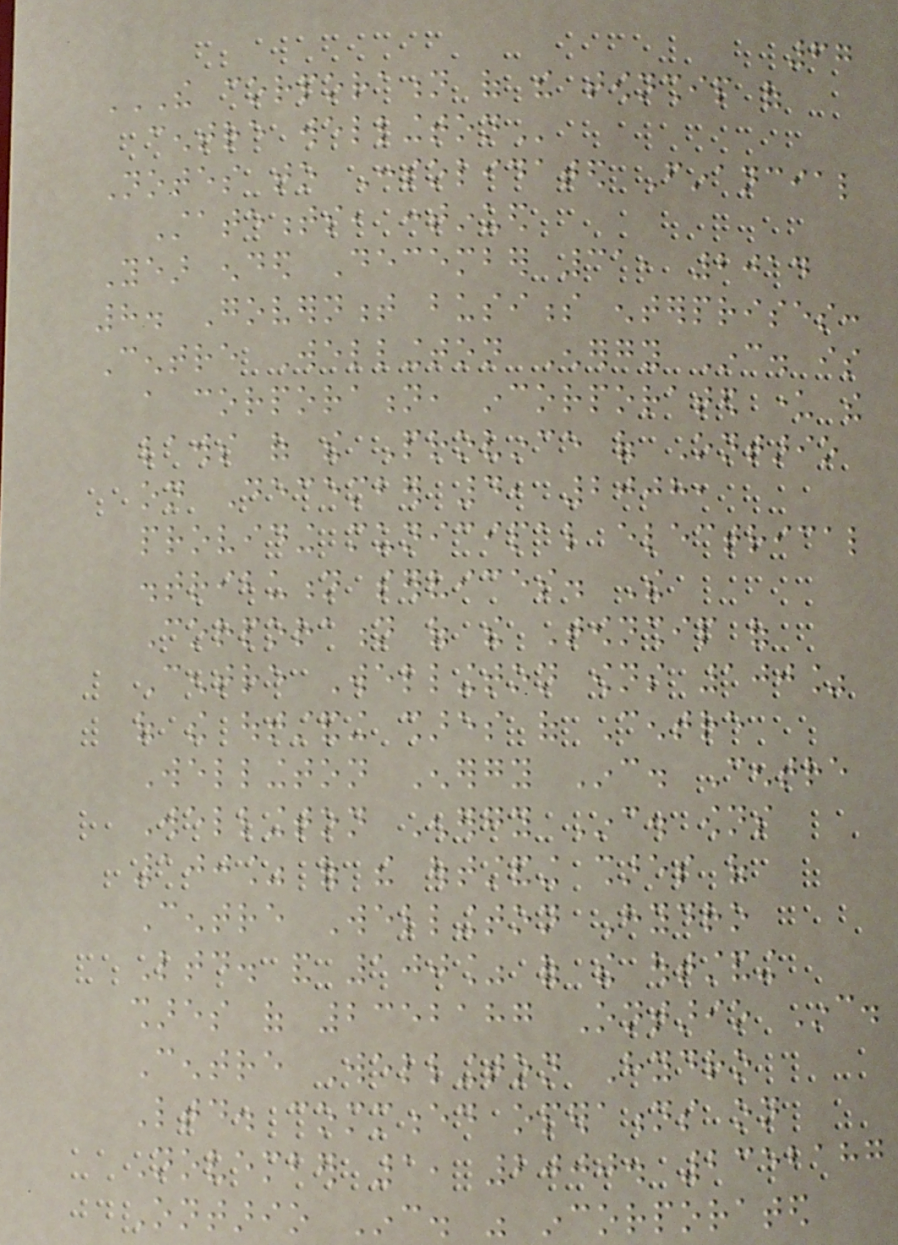67
THE CORPORATION OF THE TOWNSHIP OF
CENTRE WELLINGTON
Notes to Consolidated Financial
Statements, continued
Year ended December 31, 2014
8. Government business enterprises:
Centre Wellington Energy Inc. is
a corporation, incorporated under the
laws of the Province of Ontario
on December 4, 2008,
providing municipal electrical
distribution services. The
Corporation of the Township of
Centre Wellington owns 100%
of the outstanding shares of Centre
Wellington Energy Inc. Centre
Wellington Energy Inc. owns
100% of the outstanding shares of
Centre Wellington Hydro
Ltd. and 100% of the outstanding
shares of 2352187 Ontario Inc.
Centre Wellington Hydro
Ltd. commenced operations on
November 1, 2000. 2352187
Ontario Inc. was incorporated
